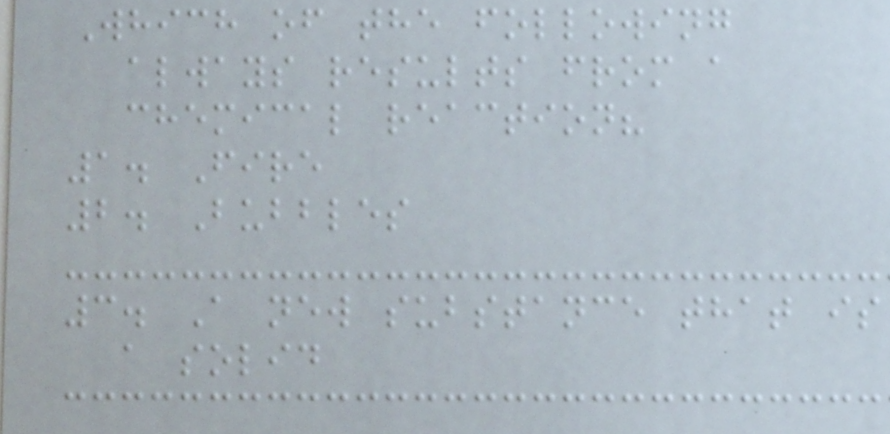Which of the following
always results from a
chemical reaction?
1. Fire
2. Bubbles
3. A new substance that is
a solid
